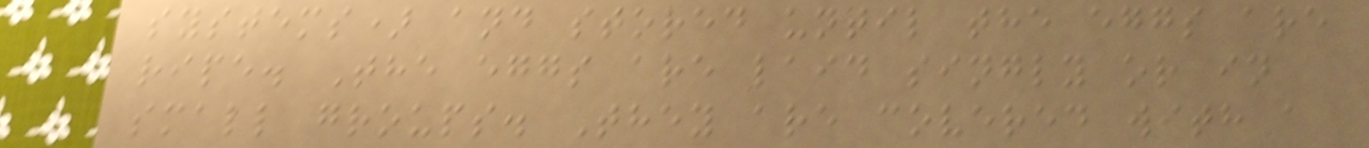systems) and stored until the eggs are
ripe. The eggs are laid singly or in
small groups. They are covered with a
